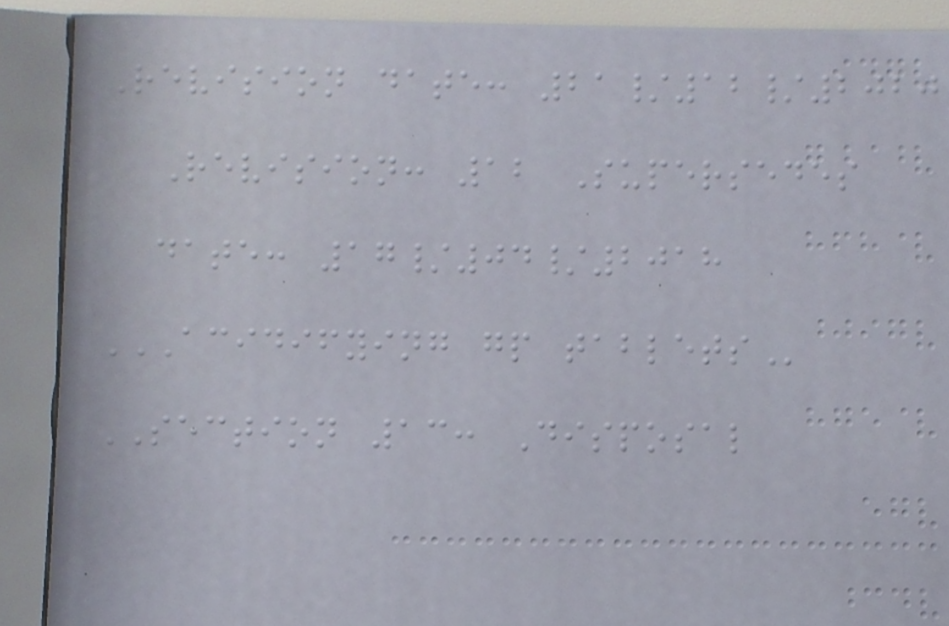Revision date: 21/12/2020
Revision: 12 Supersedes
date: 17/04/2018
ACIDIFYING GP TABLETS
SECTION 13: Disposal
